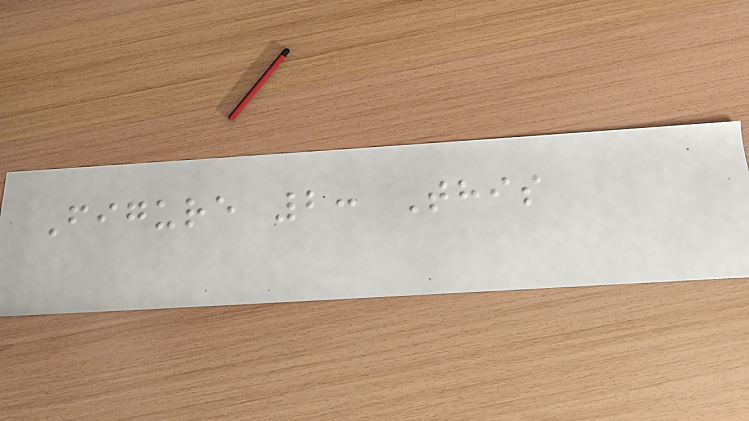Figure 2: This
